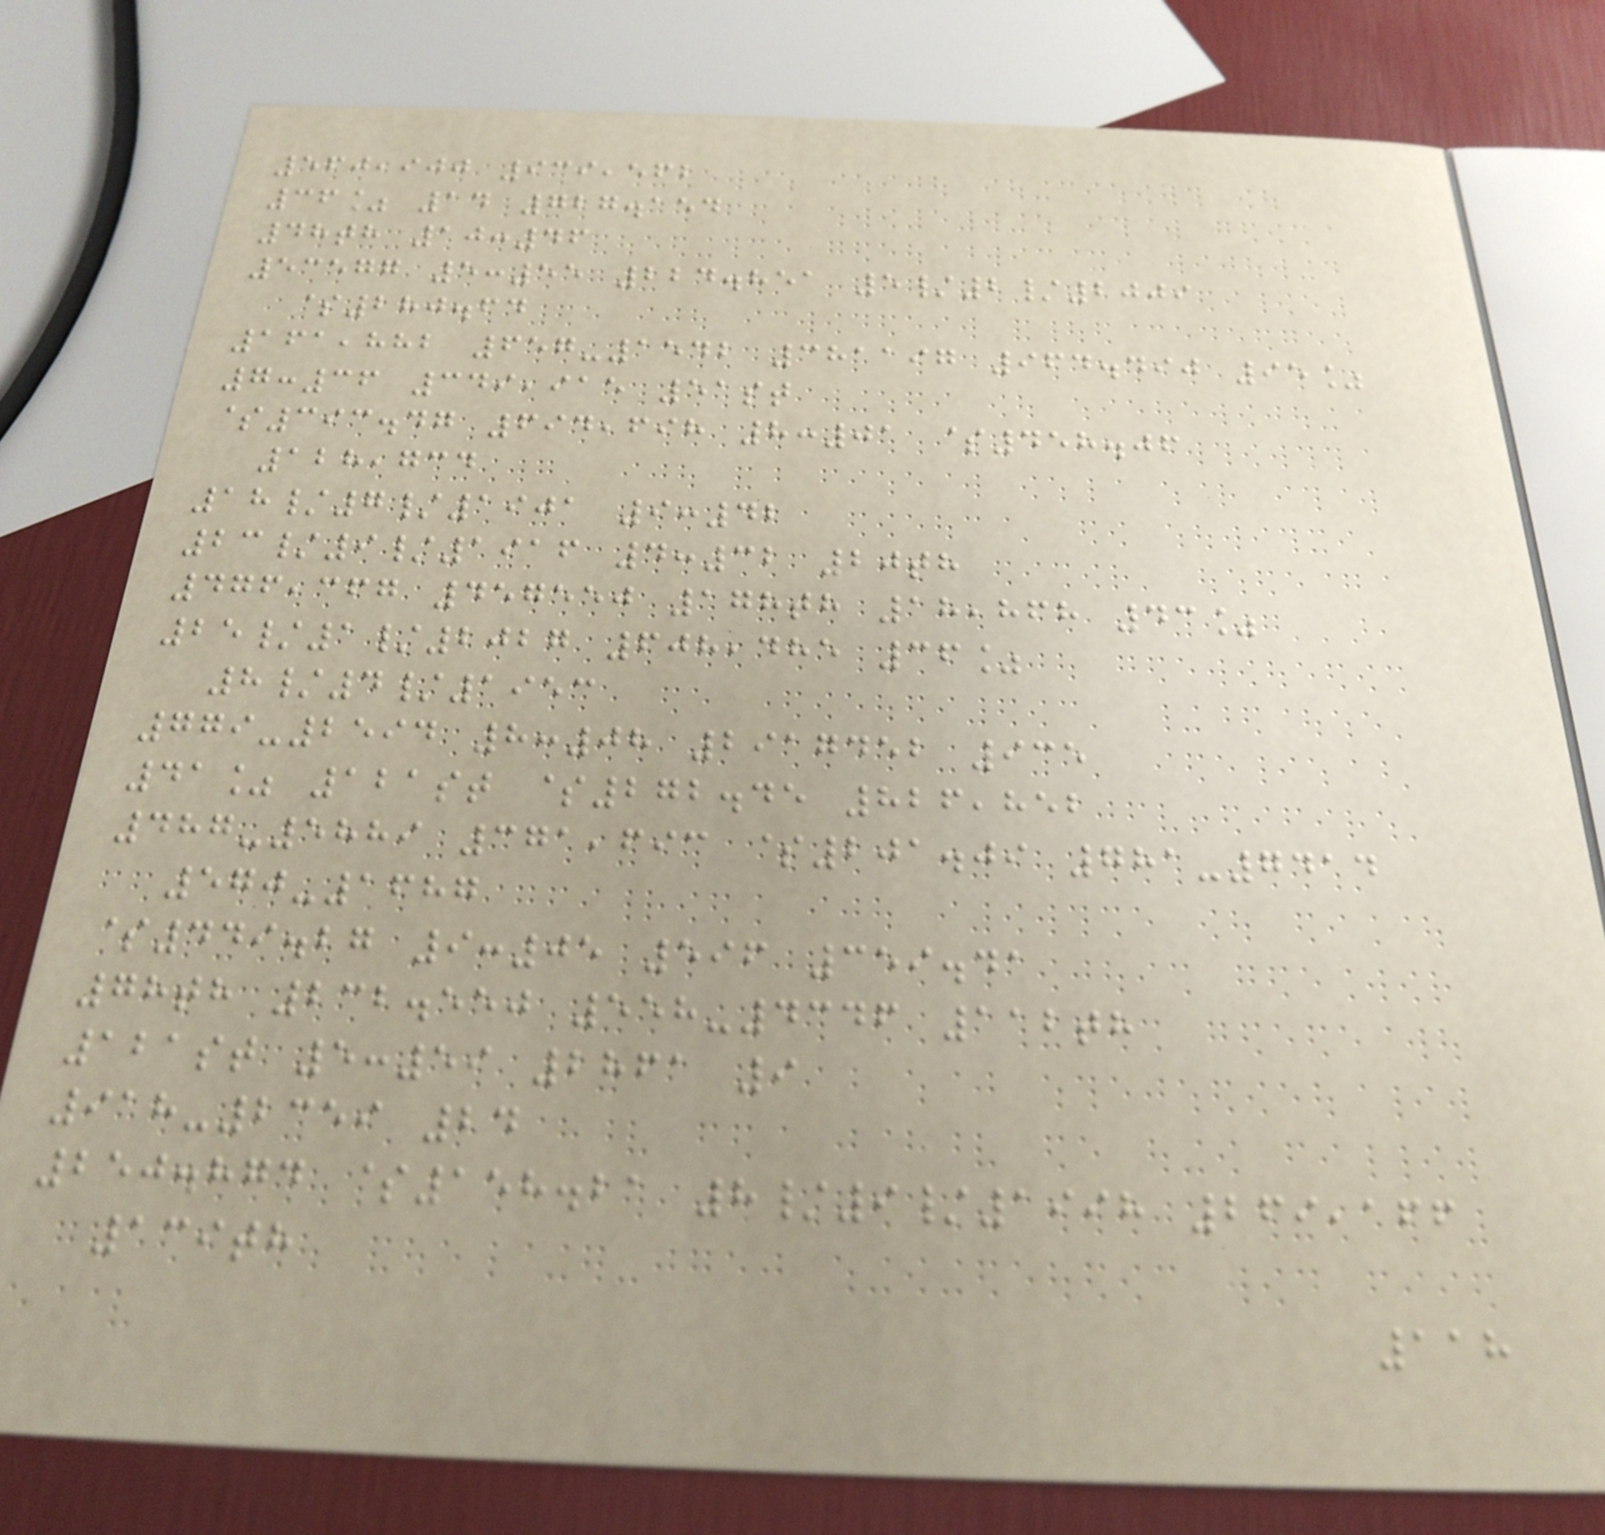560,900 939,562
36% 14 727.154
48th 10:46
53577 5:55 224.851 5/2/2009
$280.64
161,882 657-1542 381197 964.490 95%
7:36 349,915 51st
$393.47 694,698 8:01 $458.06
128,734
18/7/1901 9:42
23/9/1916 4:32 20th
476,367 457550 178th 18,868 43%
25/1/2027 608,485 36%
8/4/1953
779-2594 8:08 2917452 935
41% 121st $272.45 826,852
487-5889 371,693 $201.09 781-7414
570-1687
$449.27 9:05 596 359.41
78th 232.550 558-4346 112th
121st 5:59 2861 9
918-2359 24
250.874 $158.21 8/9/1998 269,166
139th
118
